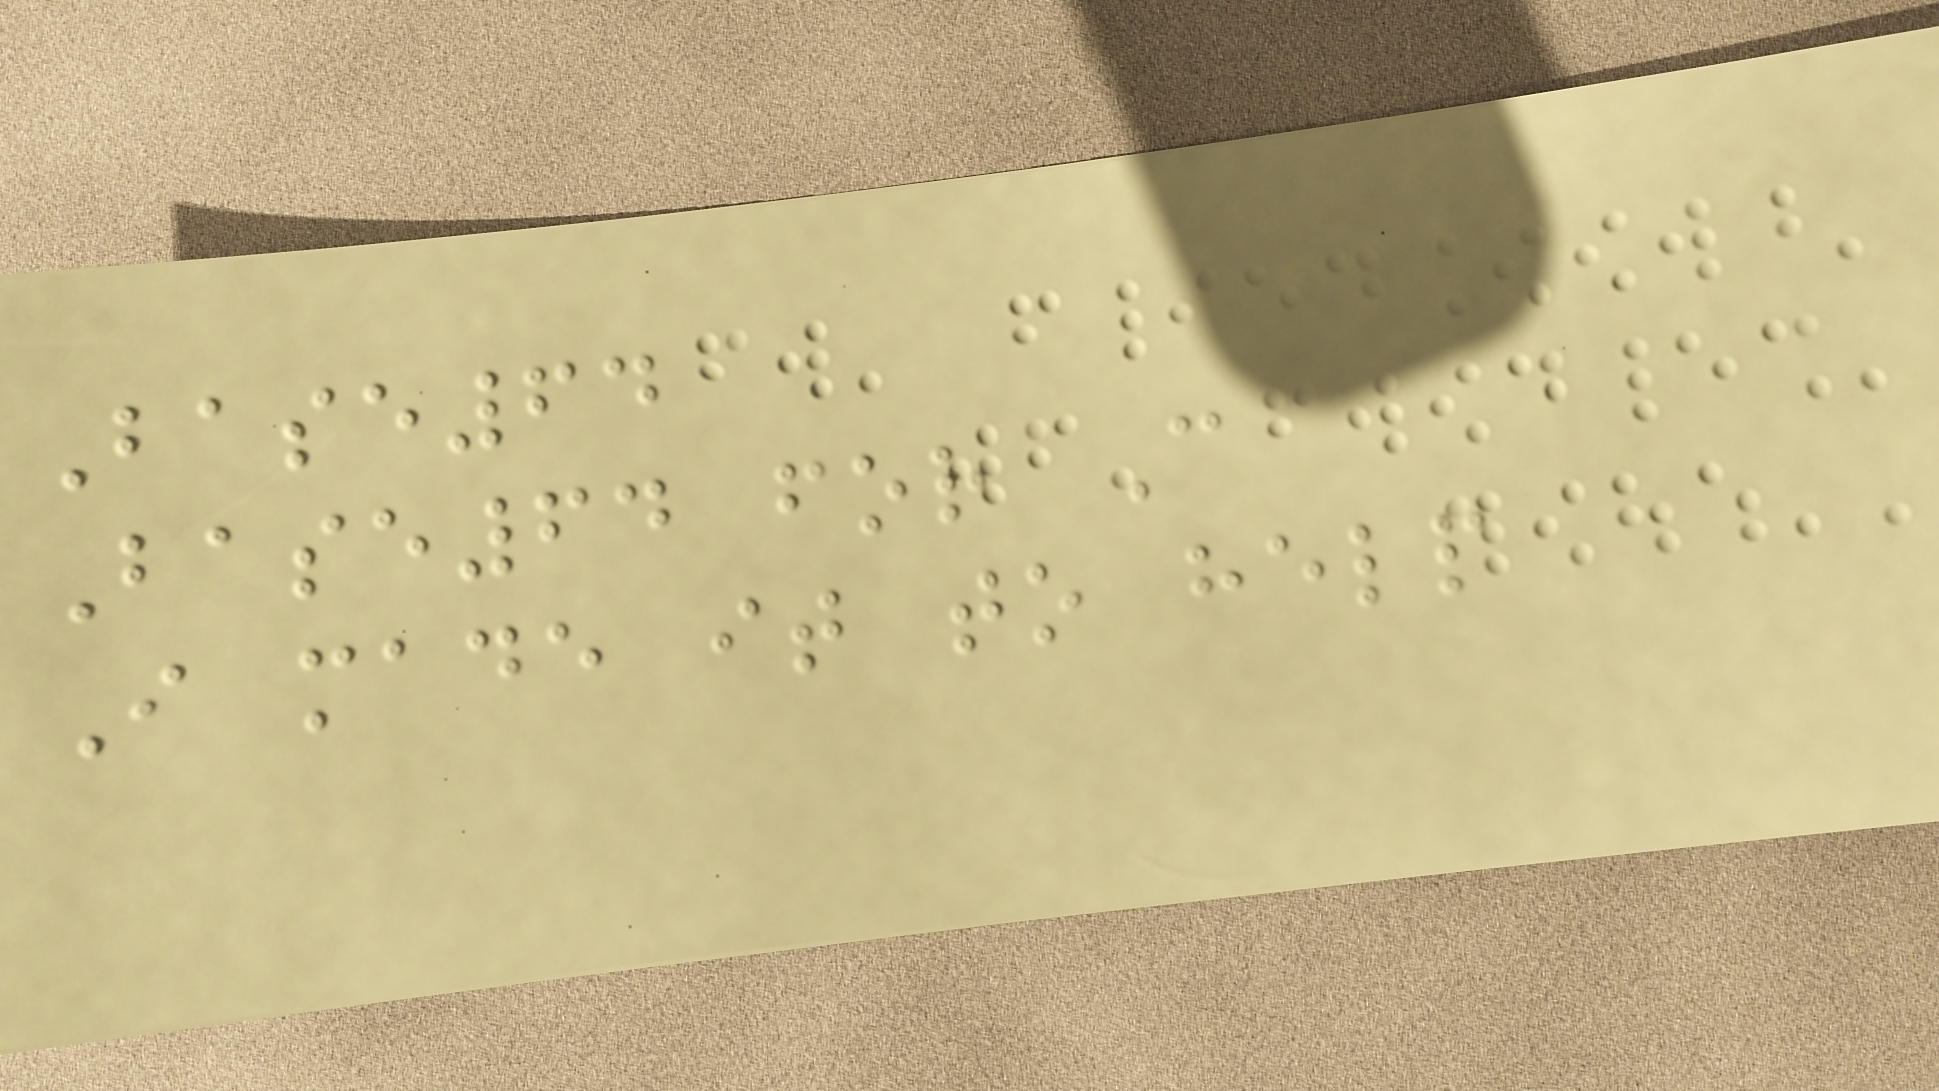Base64
Base64 for C
I made it to help
